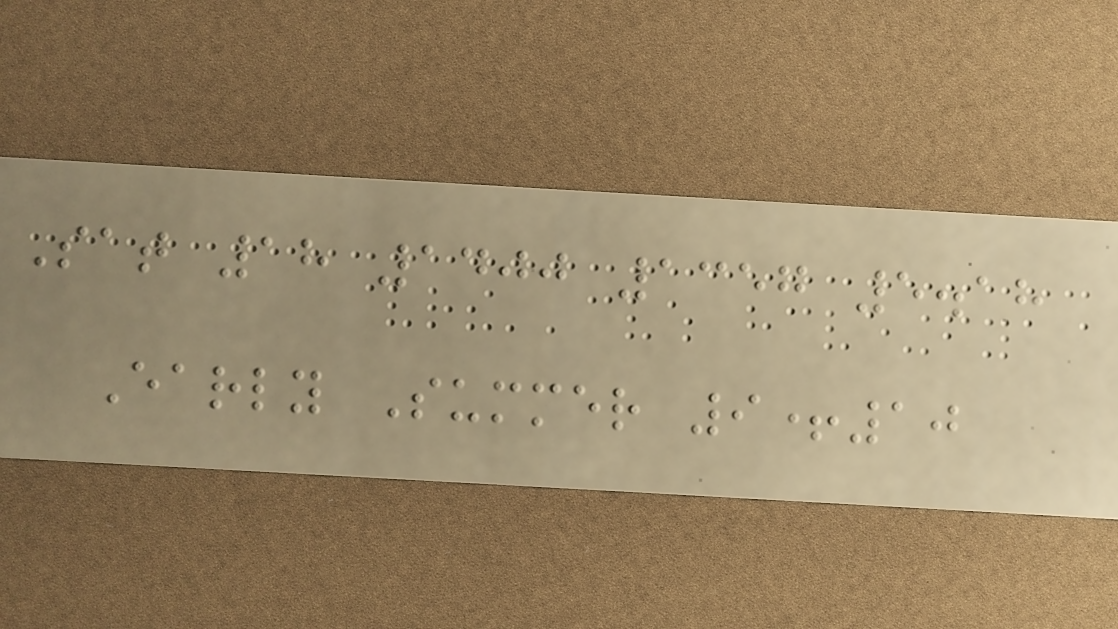Sat 18 1400 1357 5.18
Early Summer 9+10
